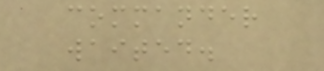commander
waited.
